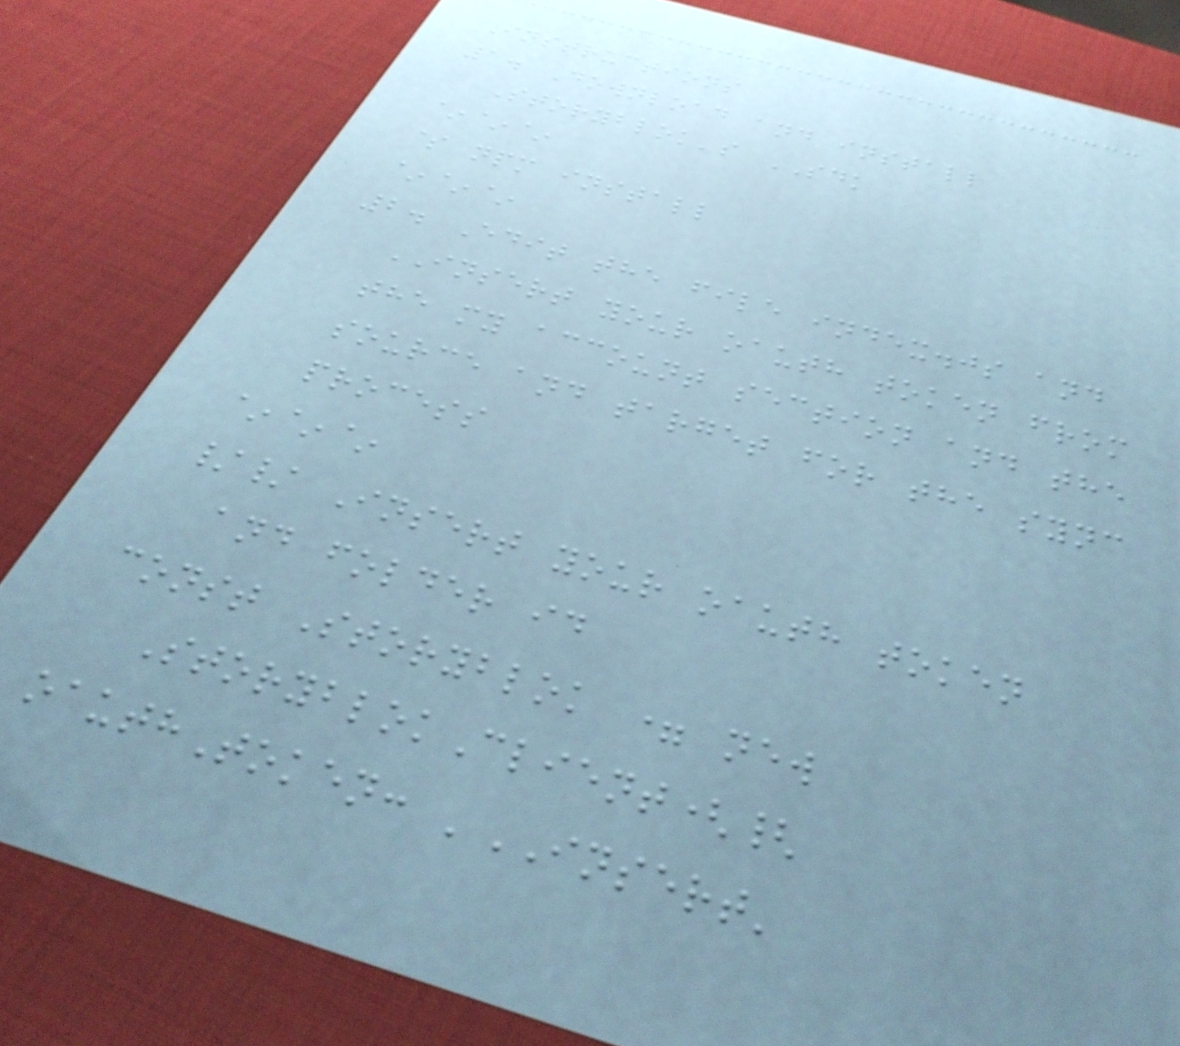Instructions
1. Download and install
Storyblok's SDK
~~~
$ npm install
~~~
2. Edit the file index.js and
INSERT your oauth token from
the my account section and the
source and target for the sync
process
~~~
// Insert your oauth token
and folder id
const Storyblok = new
StoryblokClient({
oauthToken: 'INSERT'
